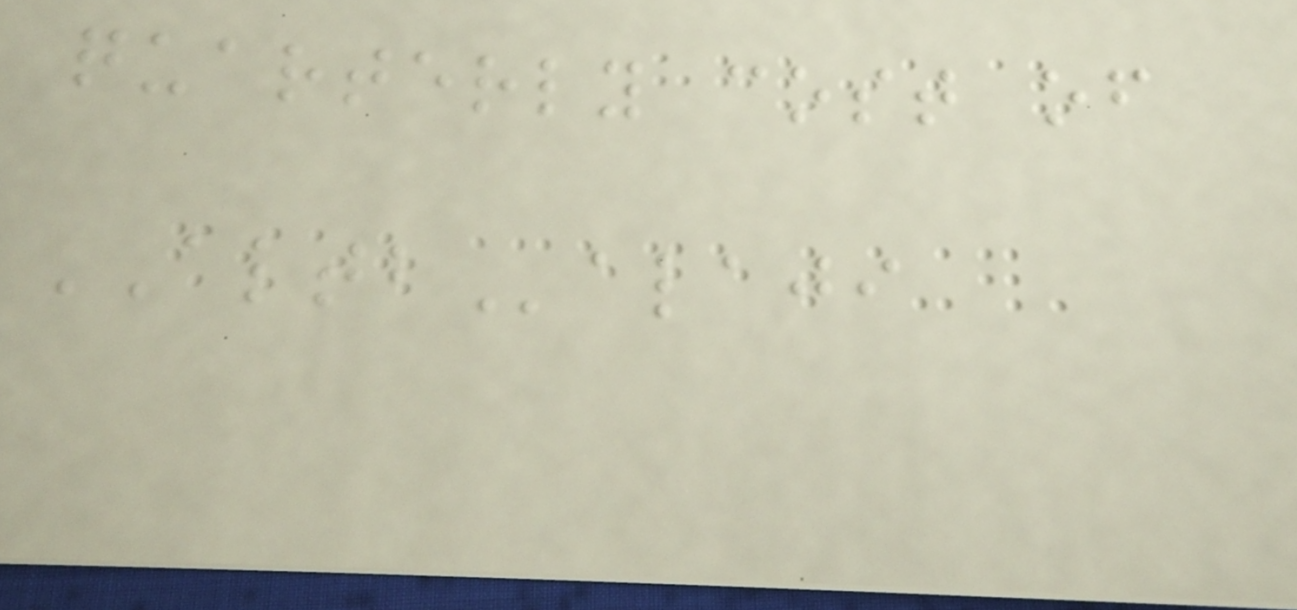quarterly cost of
ALTBalaji
